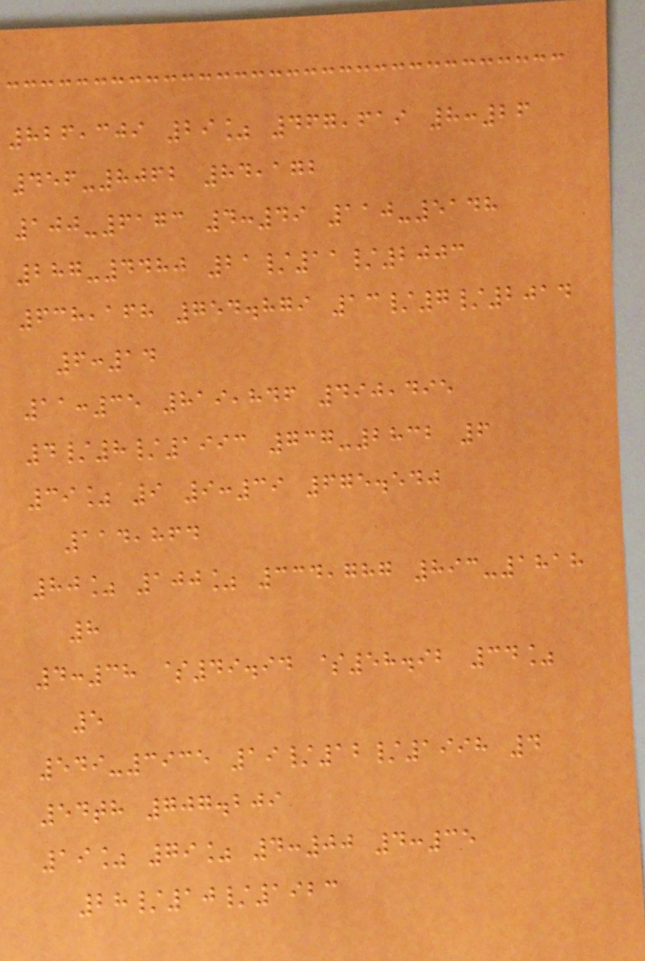826,309 29% 467,619 8:26
456-8062 84,172
100-6173 4:49 110-5148
287-4480 21/11/2003
638,168 754.879 13/7/2014
6:14
11:35 819,846 490,495
4/8/1993 737-2832 6
39% 9 9:39 675.540
114,864
80% 100% 334,787 893-1818
8
4:38 $49.94 $58.92 34%
5
549-3935 19/12/1998 4
54th 707.209
19% 79% 4:00 4:35
28/10/1923
